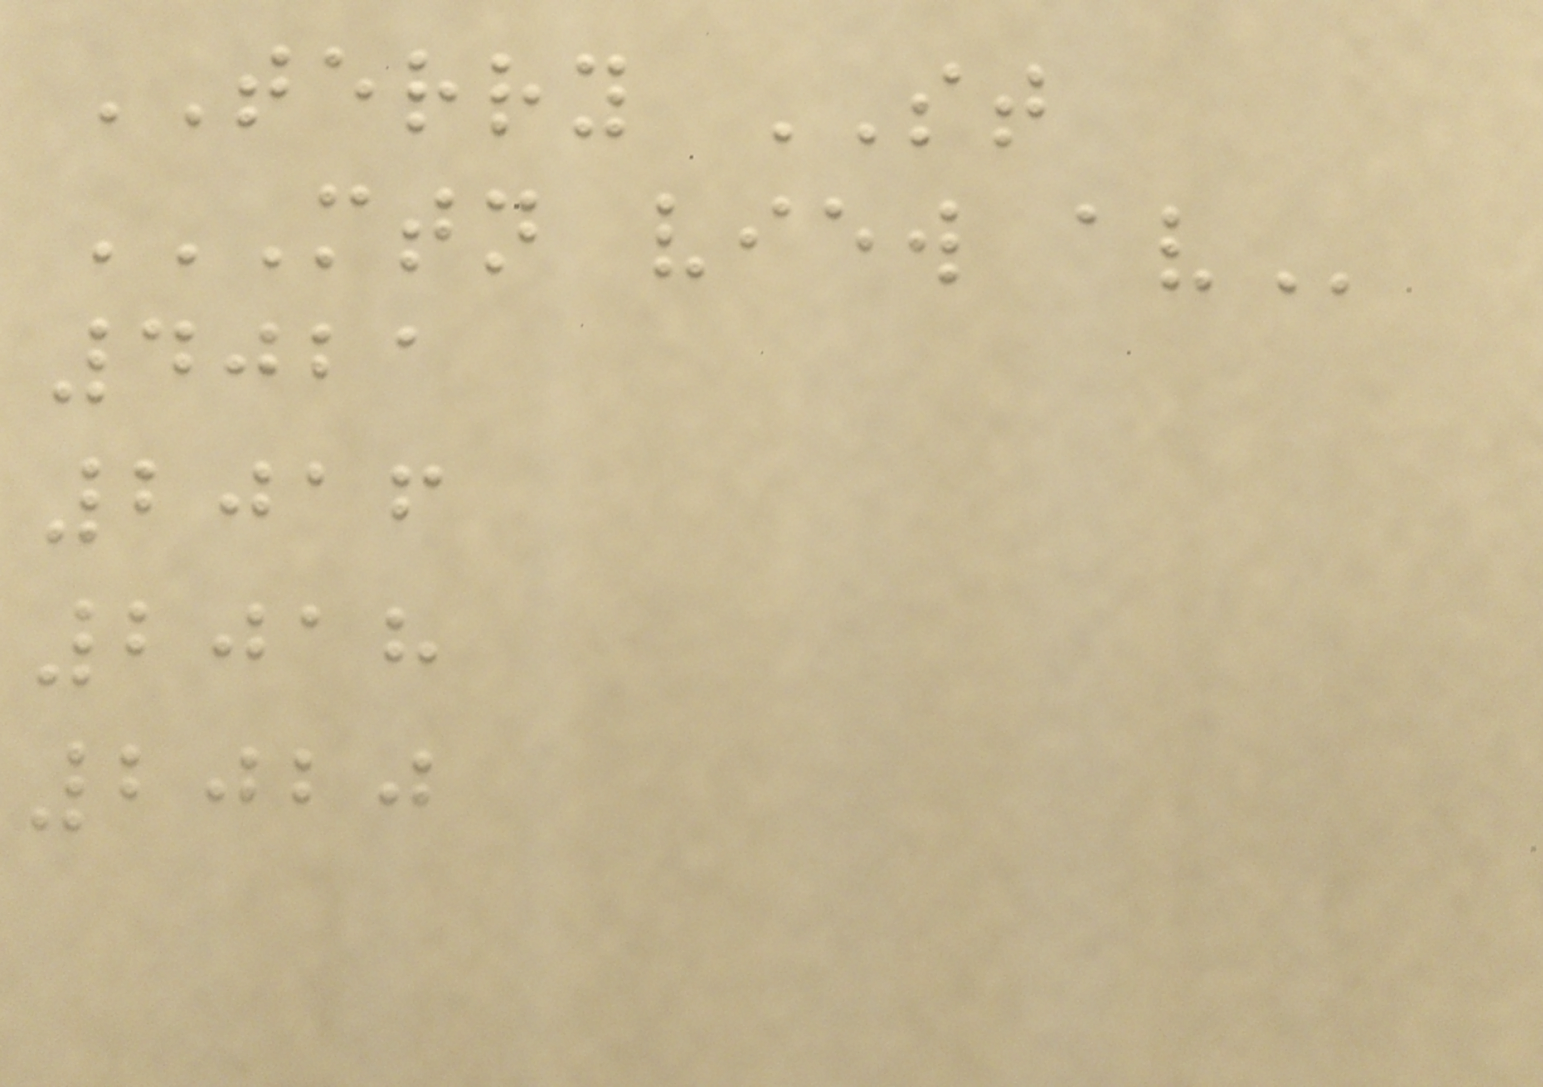TERRY ST
MTN VIEW AV
4021
2016
2018
2020
